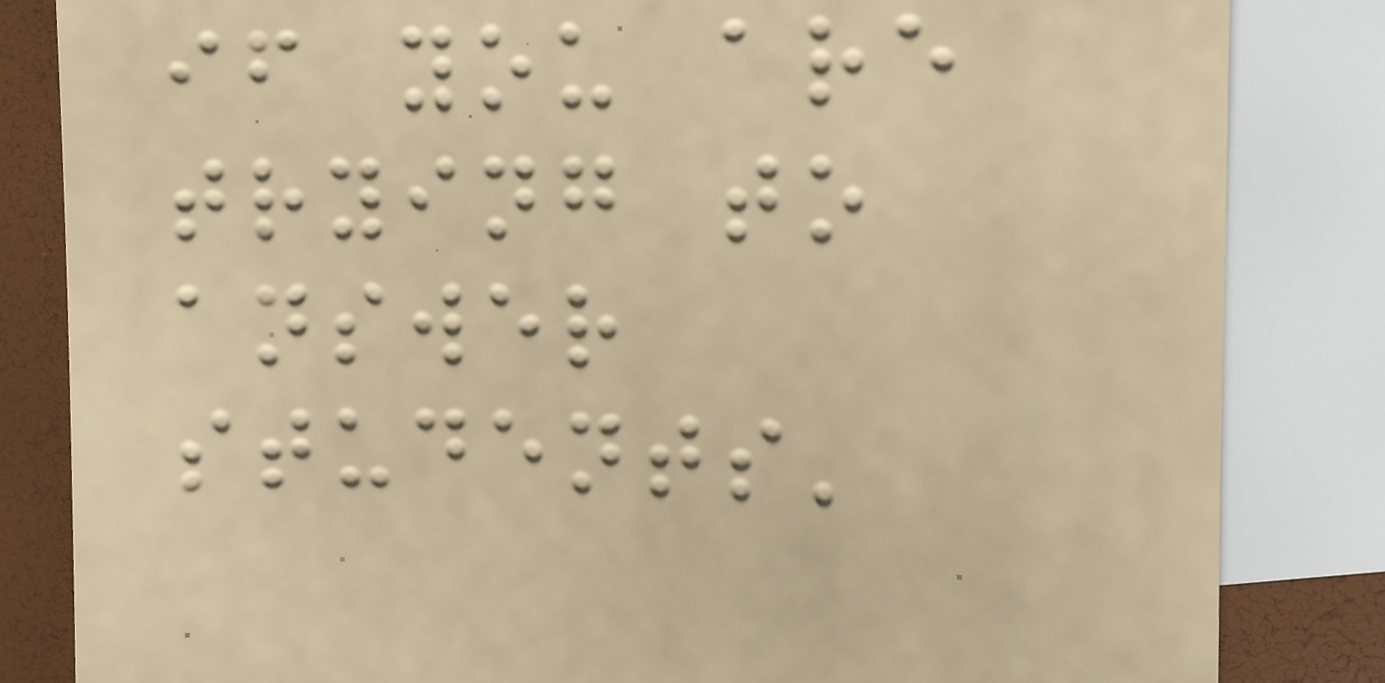if you are
trying to
answer
students'
